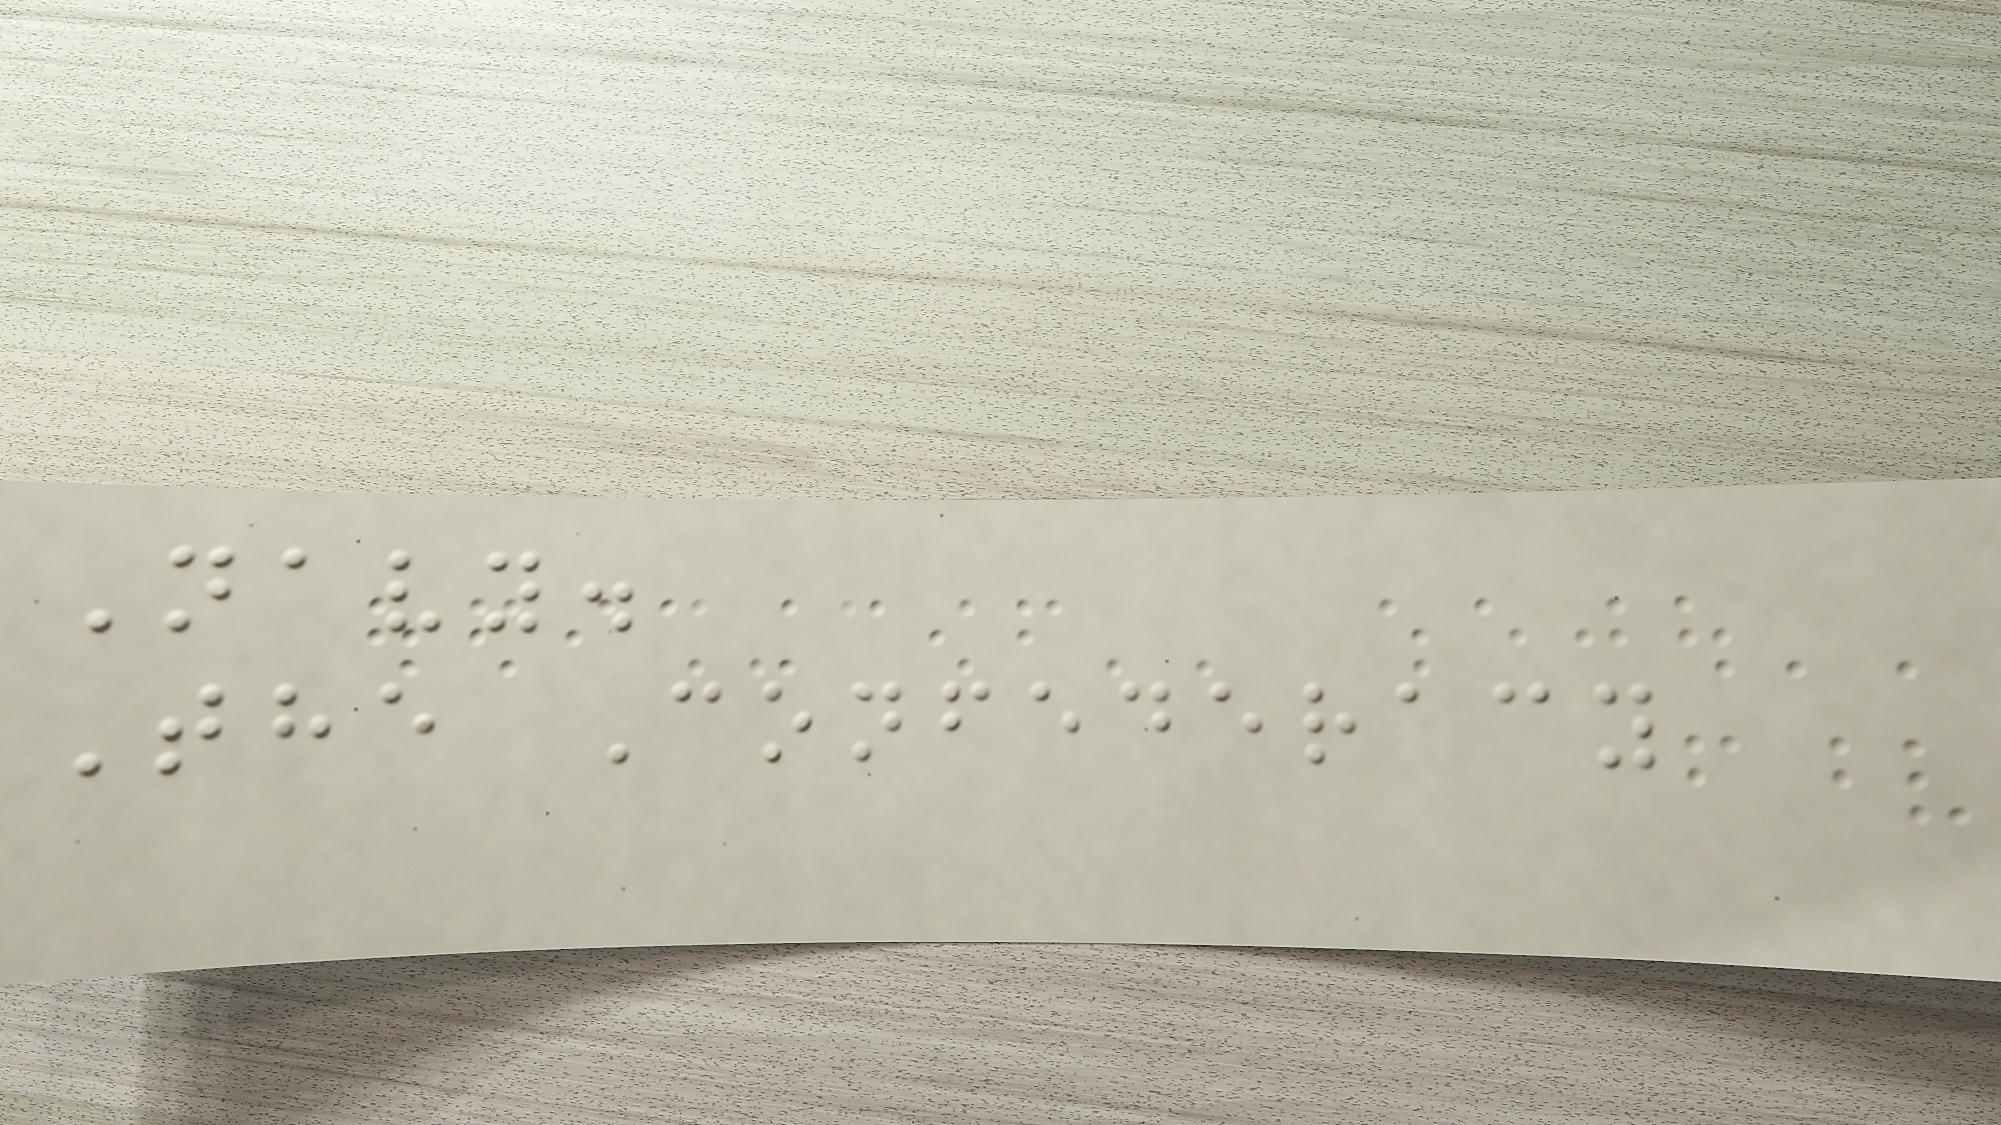Navy.
The Confederacy
